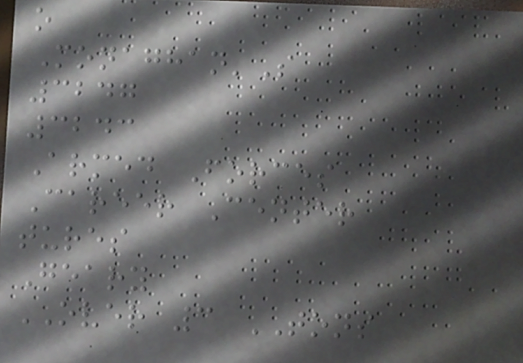o
Monaghan'S
3247
3243
Armed Forces
Career Center
tures
Geary
OVER 3 TONS
